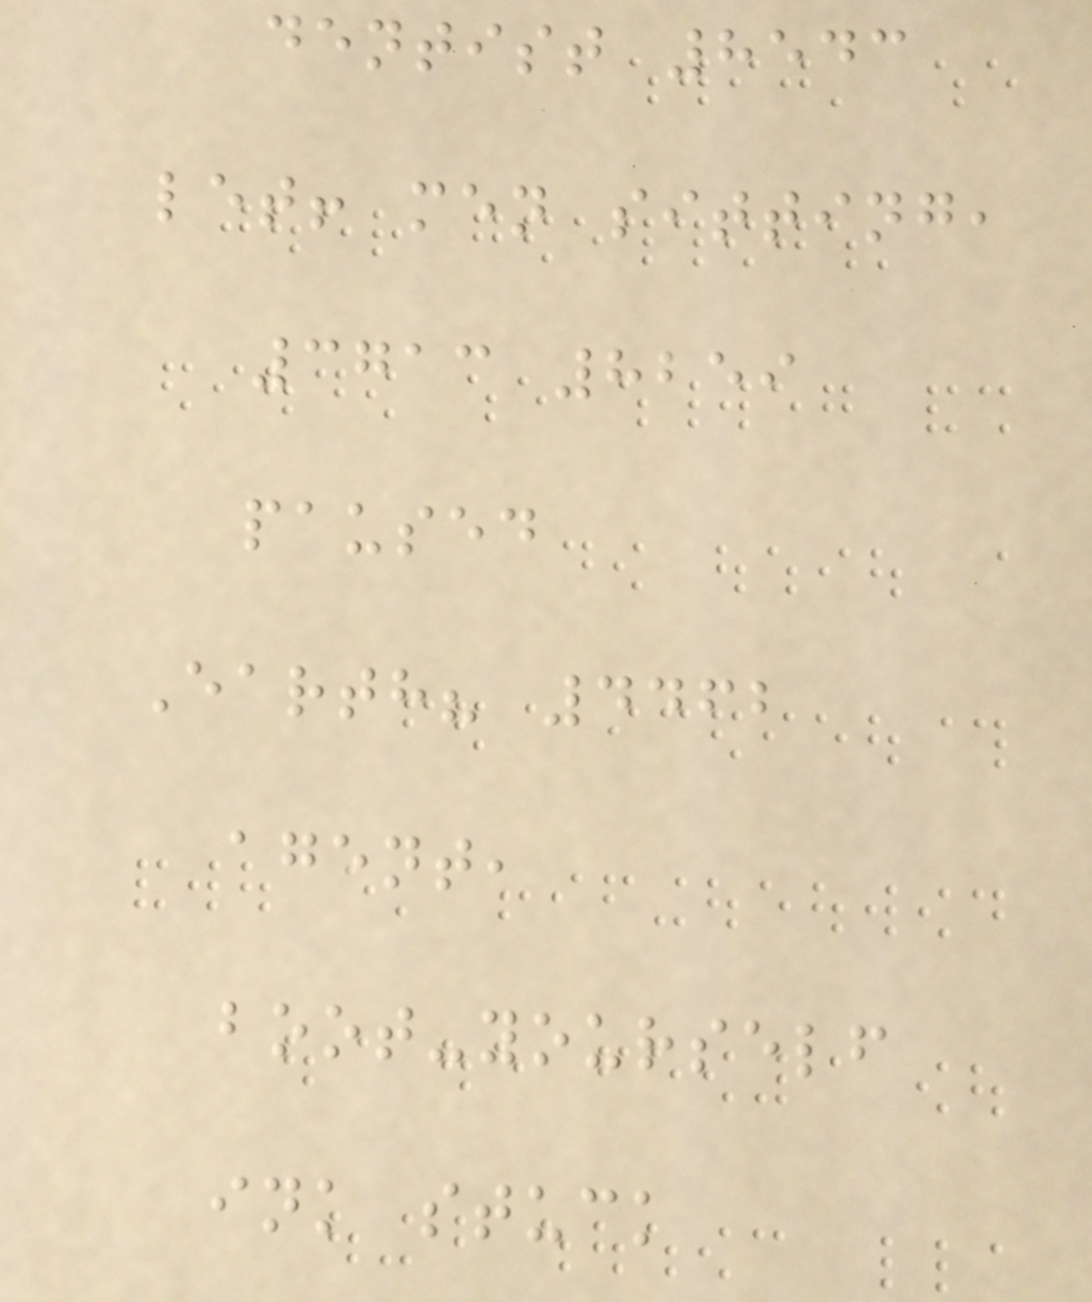dentist 8543
let! men sitting,
3713 8259
paused
Earth? 4462
agent,
boot-yourself
ink stuck
